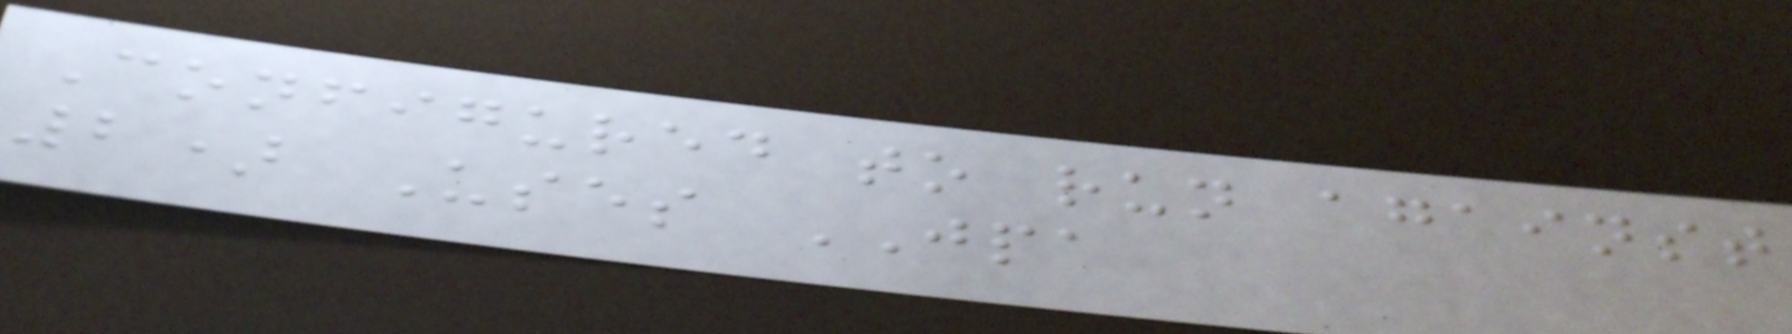Configured to run against
2) Uses JPA
